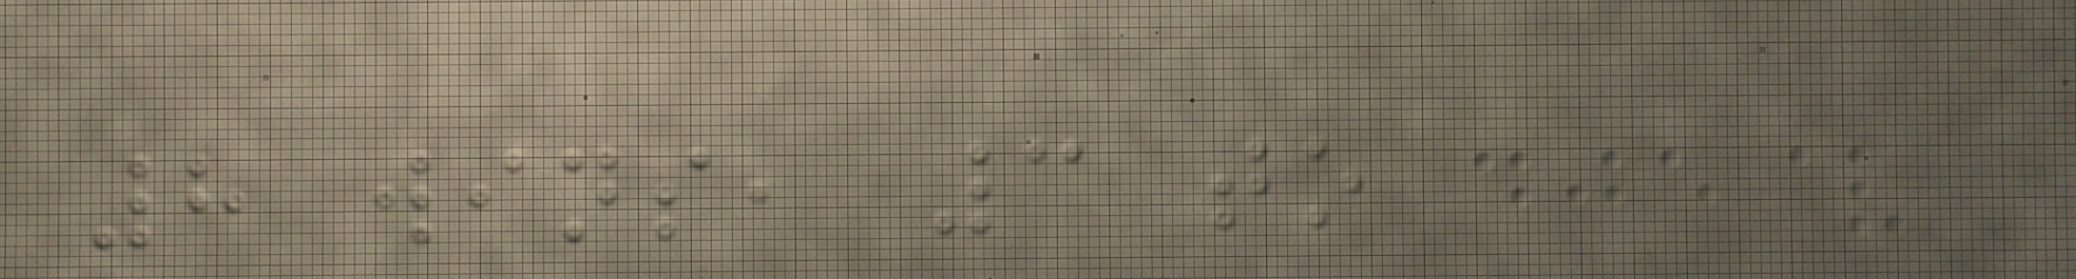8 wins, 3 to
